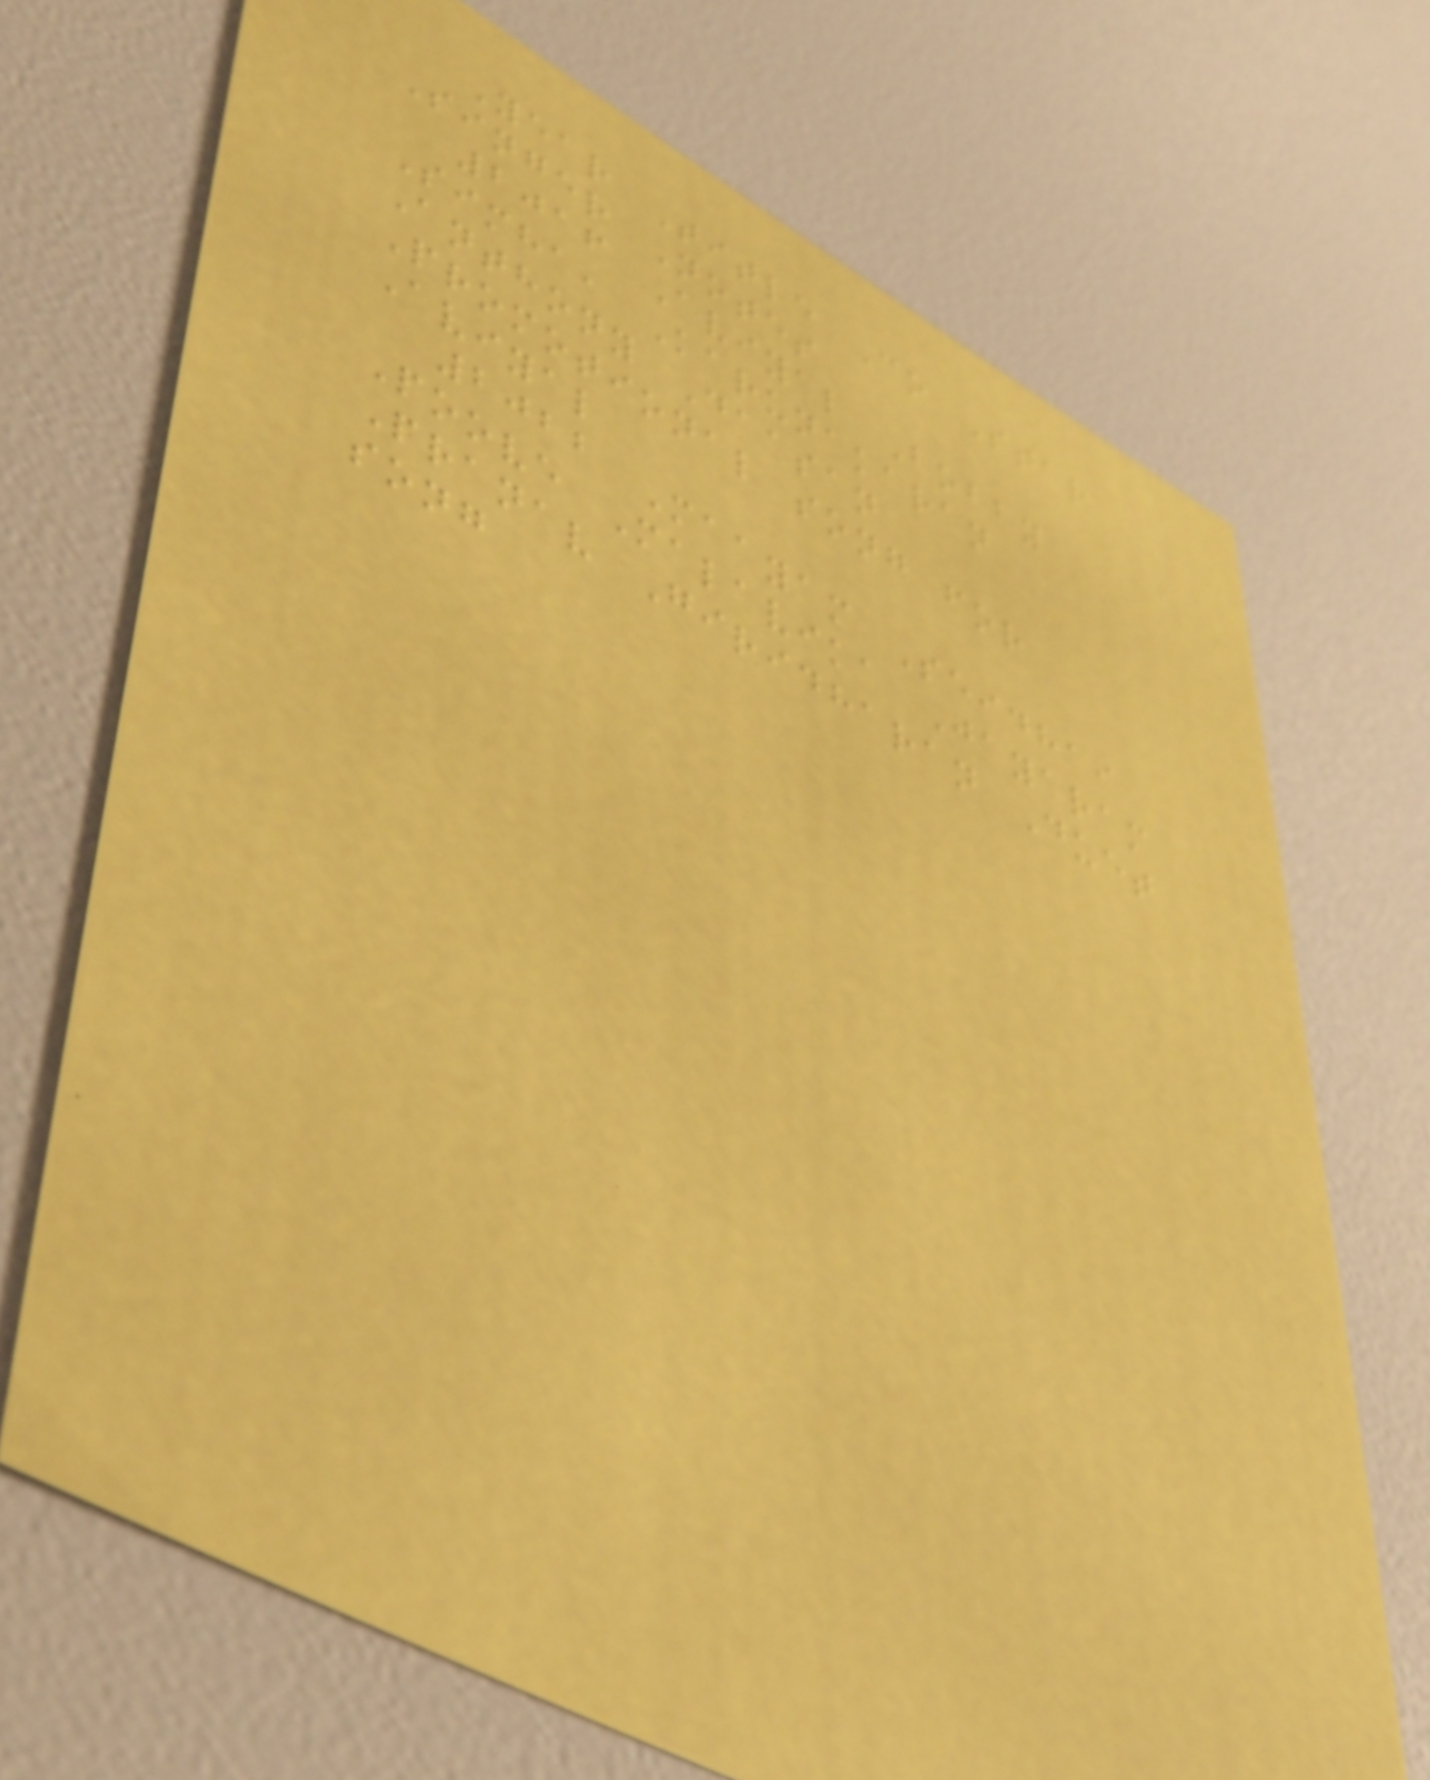Year Title Co Star
Singer Notes
2016 Aviyal Bobby
Simha, Karunakaran
Anthony Daasan
Promotional song for
Aviyal
2022 Maayam Seidhai
Poove Malavika Jayaram
Pranav Giridharan Duet
song
